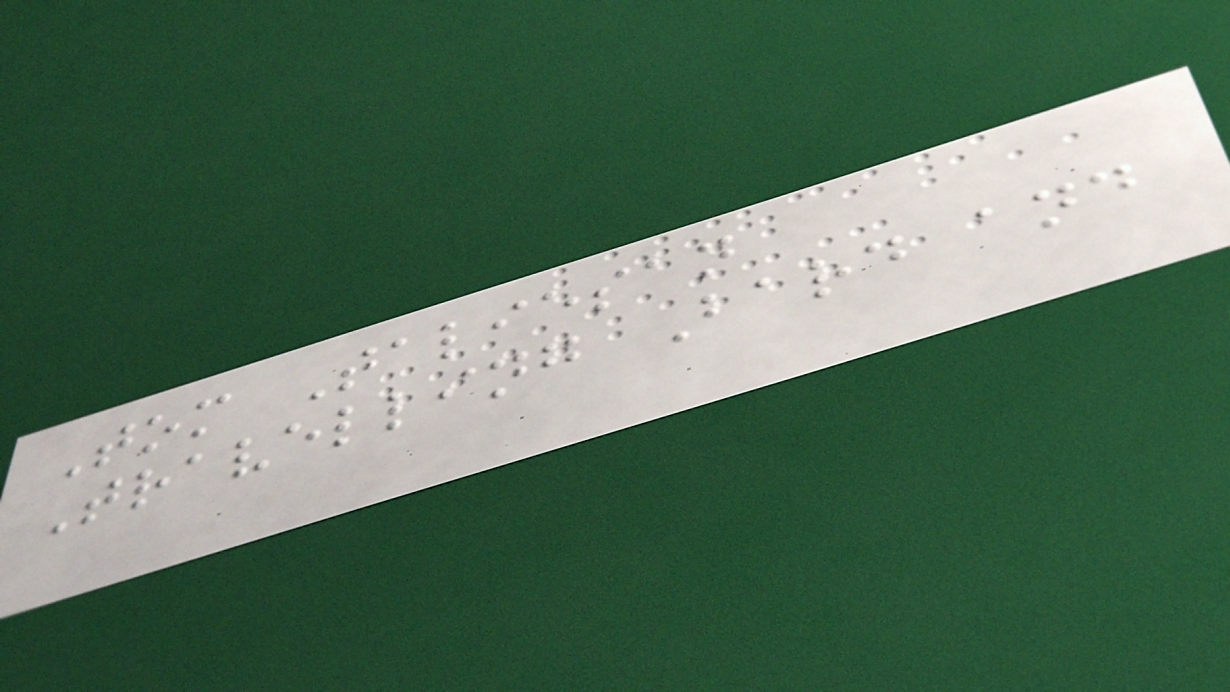Tom Taliesan
Travelling Bard and
